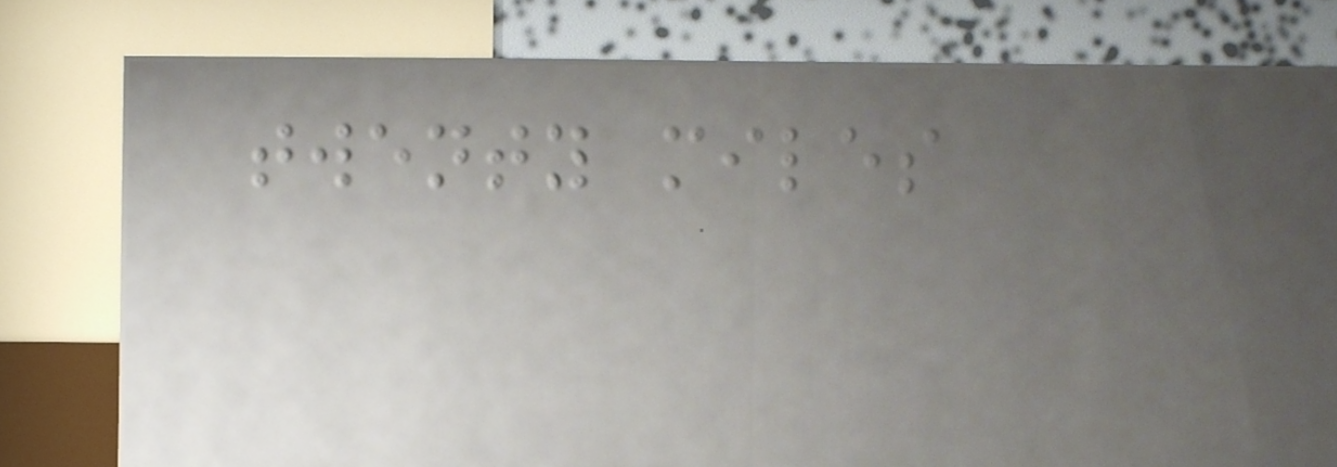twenty miles
